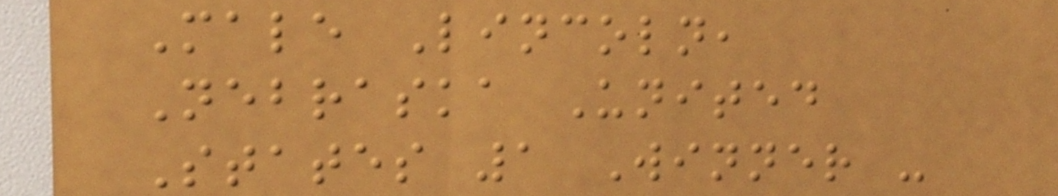Male Lincoln,
Nebraska United
States 1 Winner -
